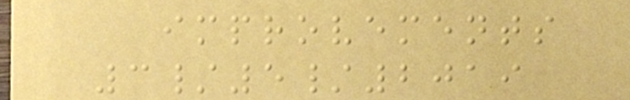improvements
3/5/2019
